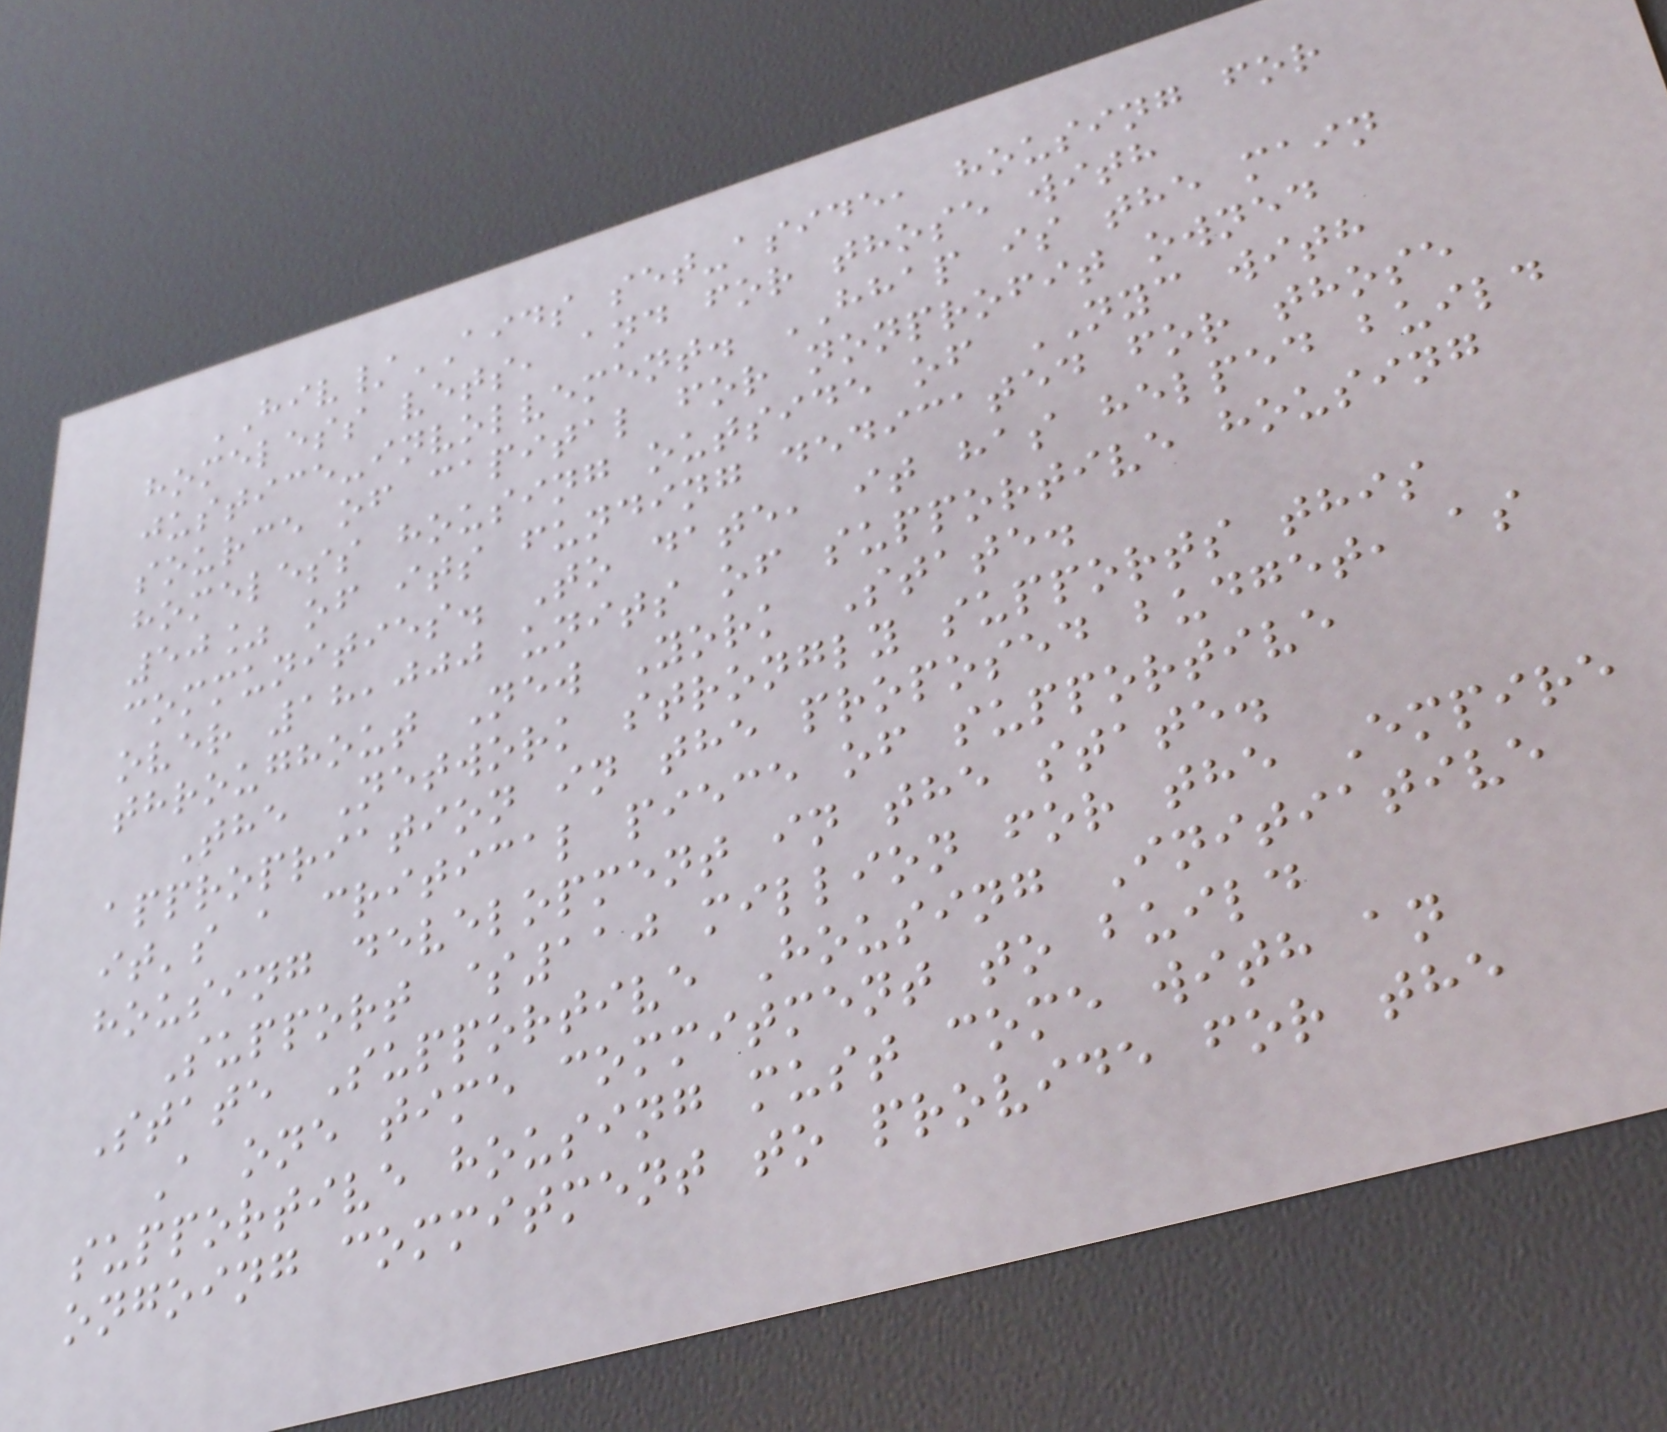HIV/AIDS set-aside, housing for
homeless vets, and for those with
justice-involvement. HHAP is the main
source of capital for nonprofit owned
homeless housing outside of NYC with
50% of its funding dedicated for those
communities. To date, it has helped build
over 18,000 units of supportive housing
throughout New York State.
The Network strongly supports this
appropriation in the proposed budget, as
it's a critical piece of supportive
housing development in the state.
Support $110 million for the Empire
State Supportive Housing Initiative
A one time commitment to build
supportive housing must come with an
ongoing commitment to provide for the
